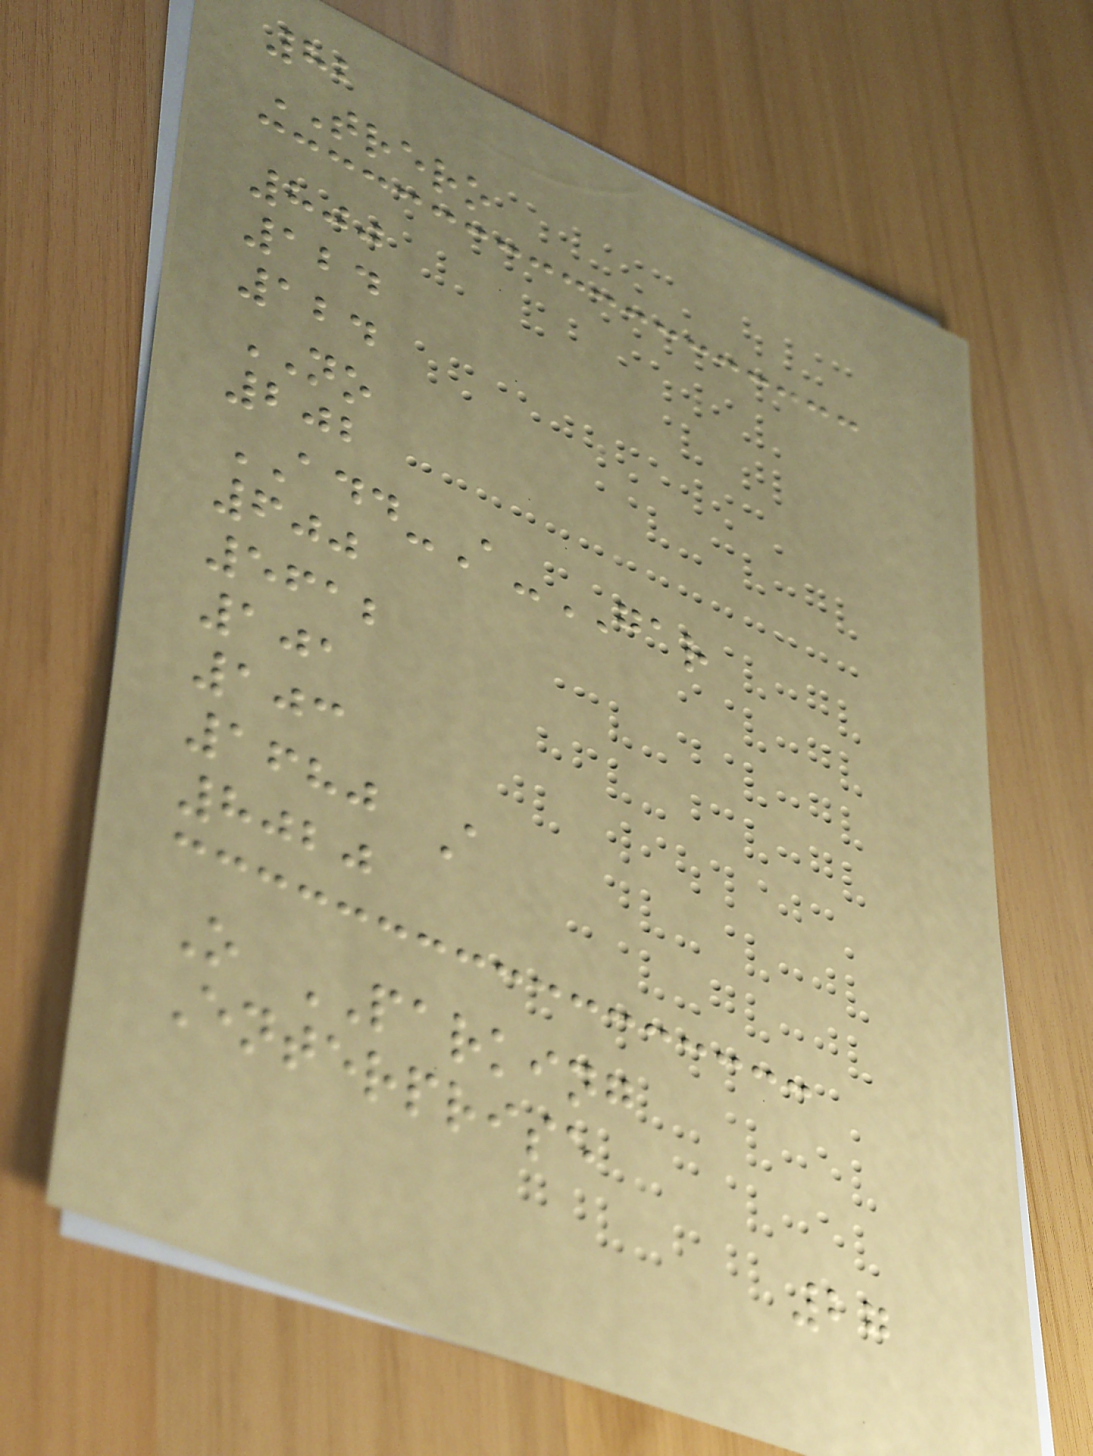82
TRERO
800
124
124
NO
202
ADD-A-GAR
600
5612
101
103
1680 A
8020
O PARKING
Enterprise
27
